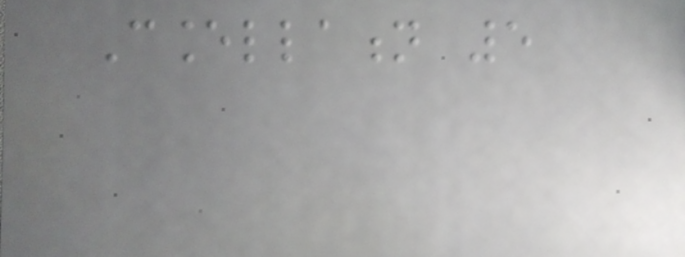Cancellation 5
